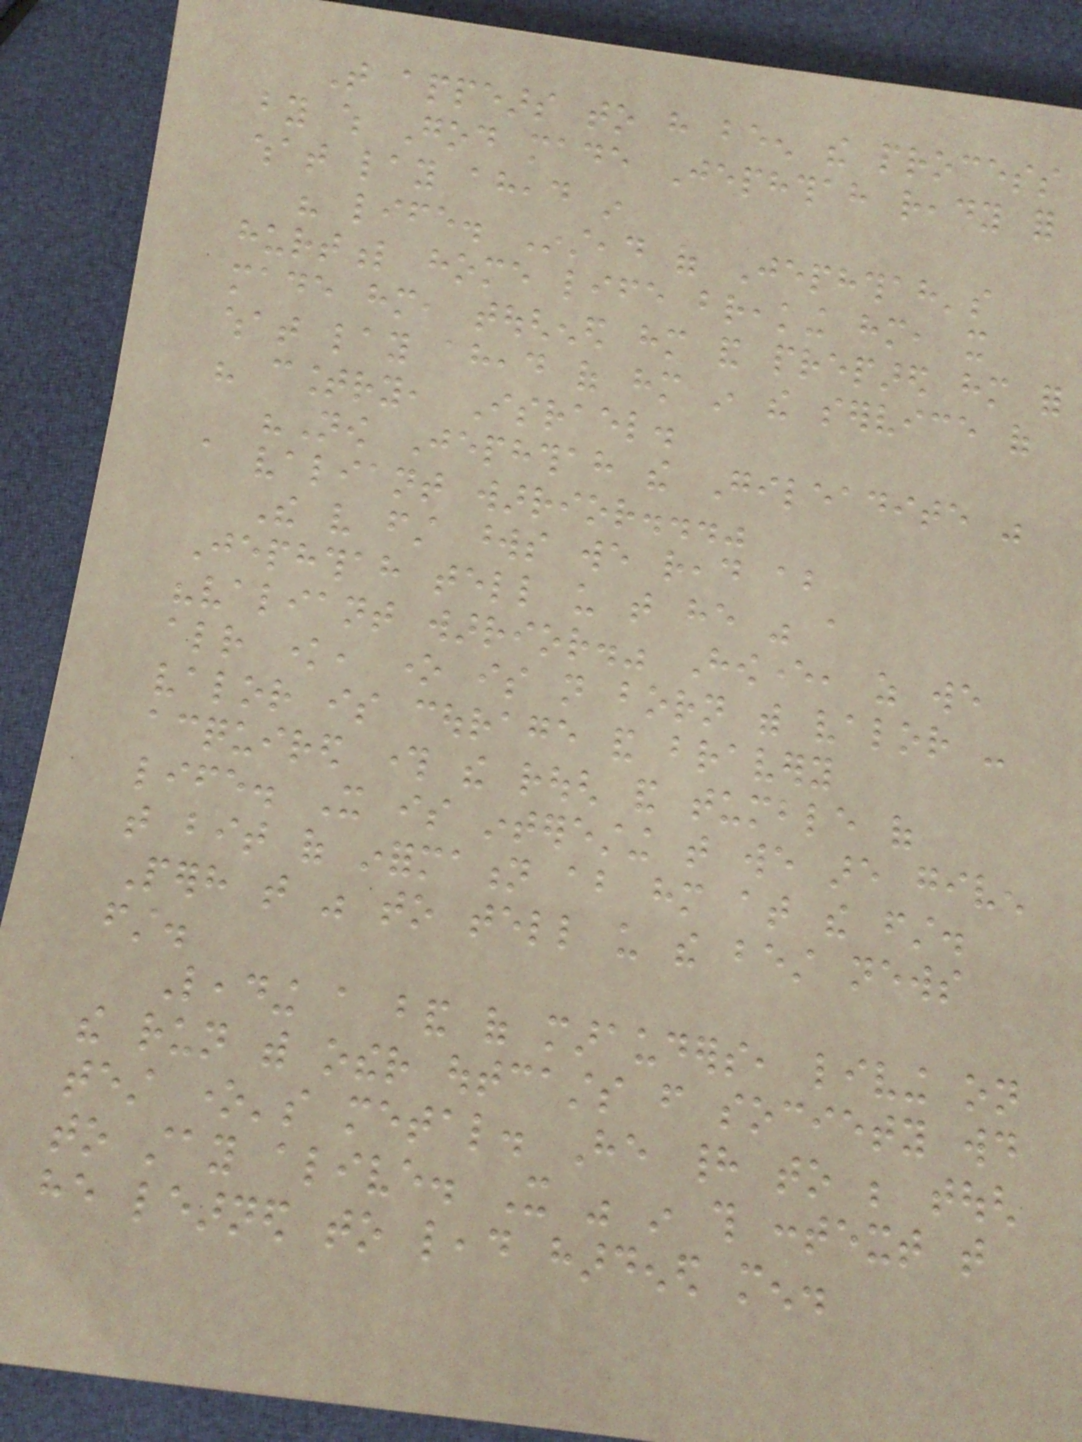That appears to have been the process
by which God made Jephthah ready for
what lay ahead in
his life. Instead of Jephthah's
hurtful home life breaking him, it
made him, toughened him and prepared him for
what lay ahead of him in the service of
his country, Israel.
"Now Jephthah the Gileadite was
a valiant warrior..."
The very first words we read about
Jephthah tell us that he was a
"valiant warrior." However, as we
already know, one is not born with valor -
valor is courage and bravery
acquired through the rough and tumble of
life. It is interesting that we are given
that bit of information about him at the first.
Perhaps that was to tell us the best news
first.
Leading a band of marauders, living on
the run with other outcasts from society would
test one's metal. He had to be tough
to stay alive. It was in this context that
he learned to lead hardened men.
